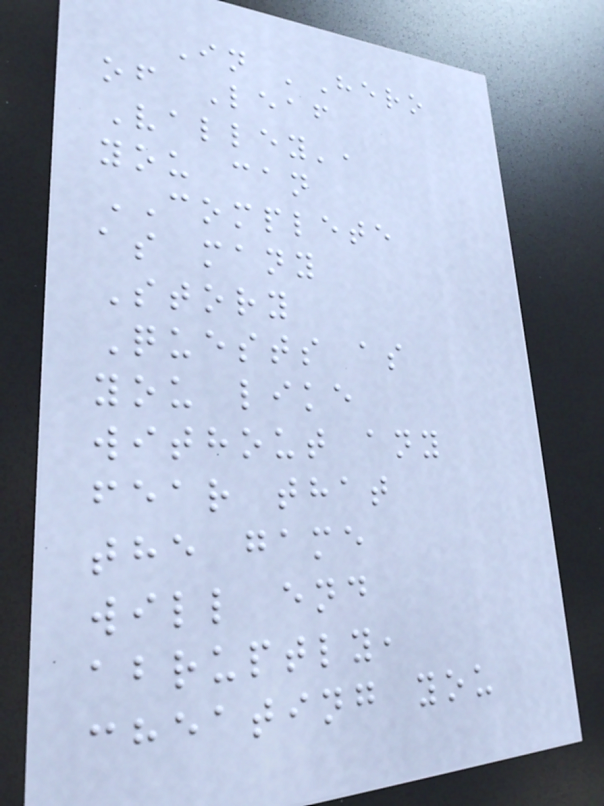In 'Hero
of Leaf
Valley',
you can
COMPLETE
as many
Story
Quests as
you like
without any
fear that
the game
will end
abruptly,
cheating you
